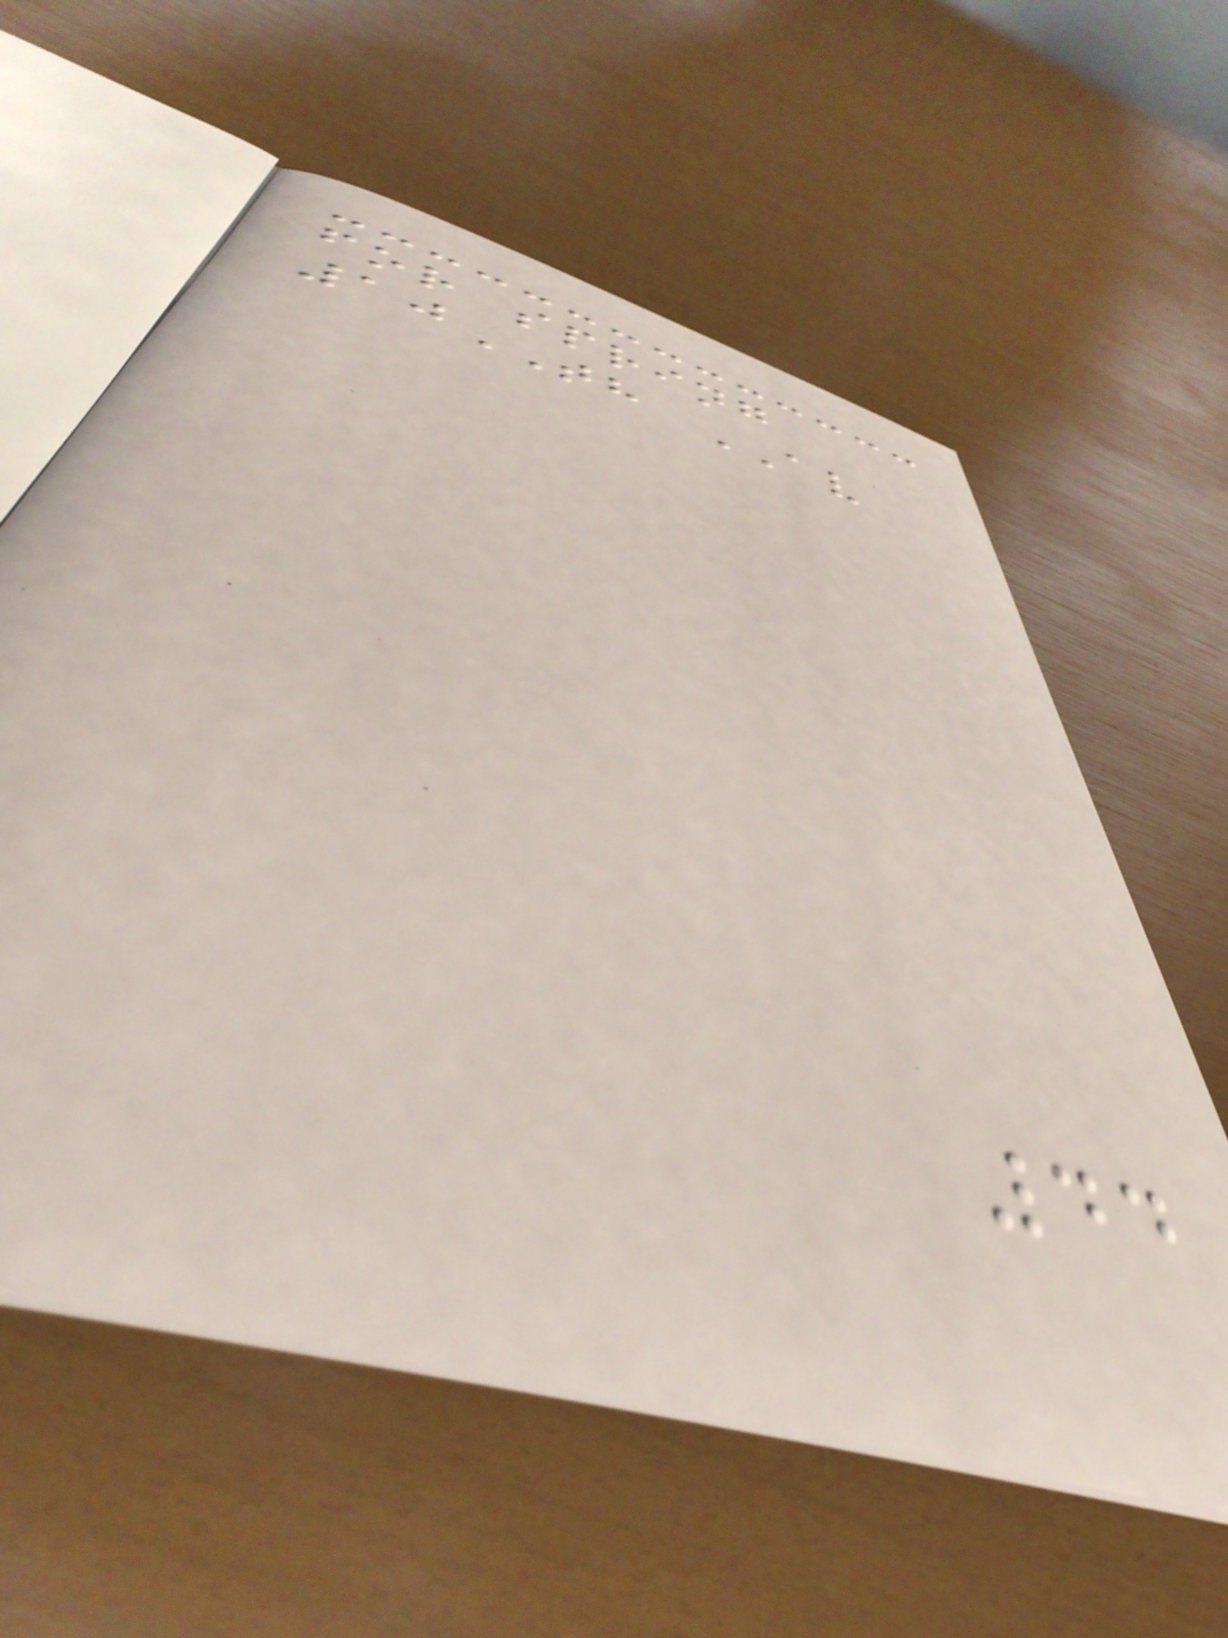for spring
10TH AV
44
